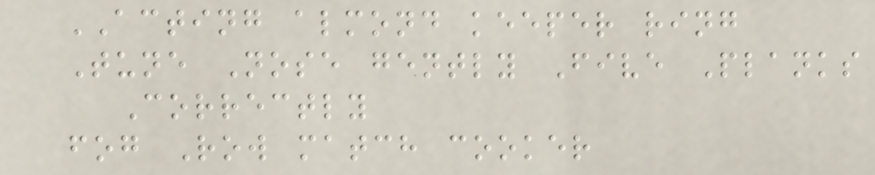ACTING almond keeper ring
Tune Nose gently Five Planks
Correctly
fog Row match cooker
